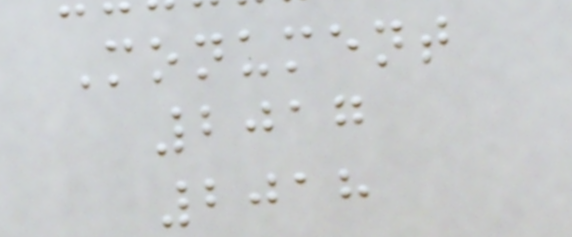Monument
2017
2018
